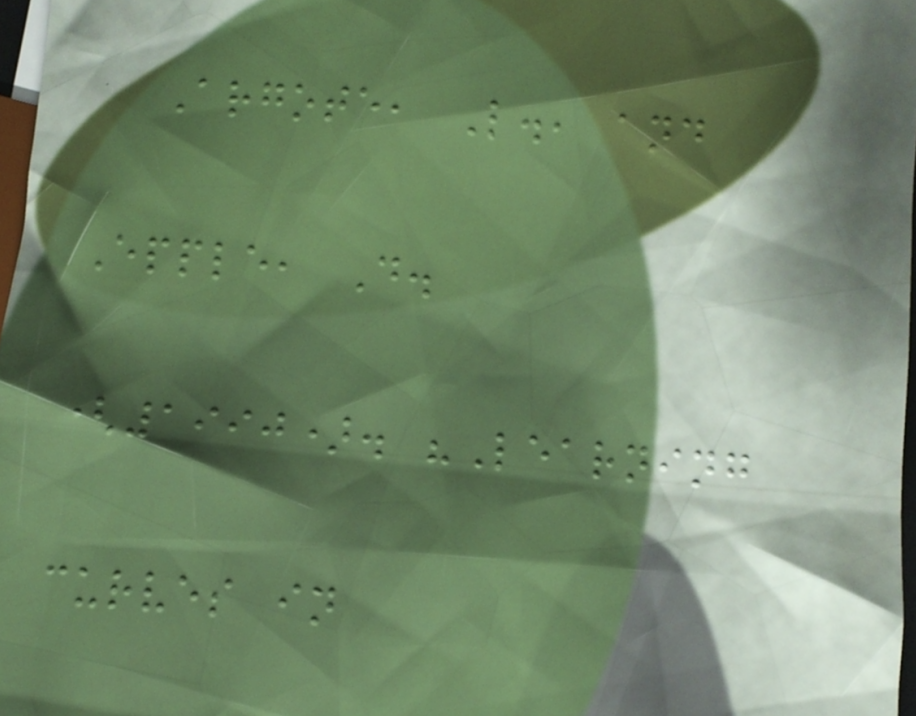Argote, L., and
Epple, D.
(1990). "Learning
curves in
